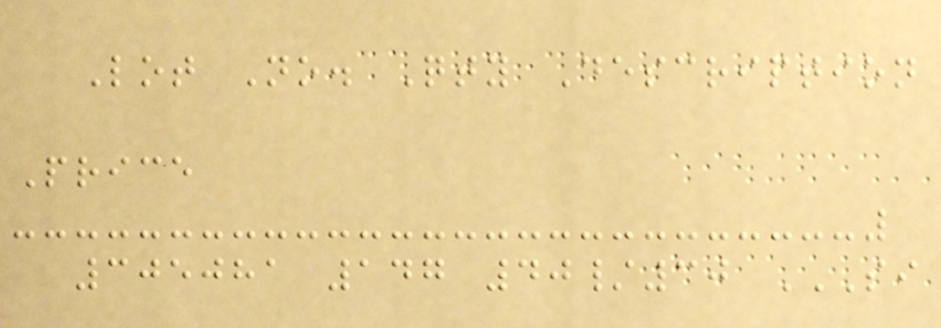Lot No. Qty Description
Price
305081 147 40/30 SI
